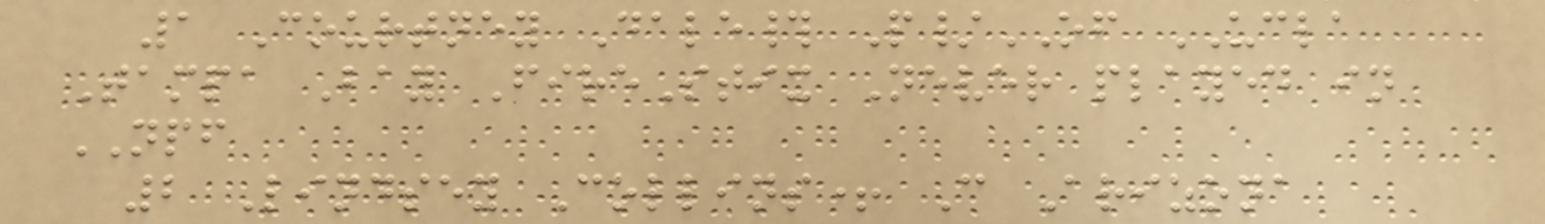1 Courtney Dale# P/OF UCLA
Tampa Bay FireStix Never played in
NPF
2 Lindsey Collins+ C Arizona
